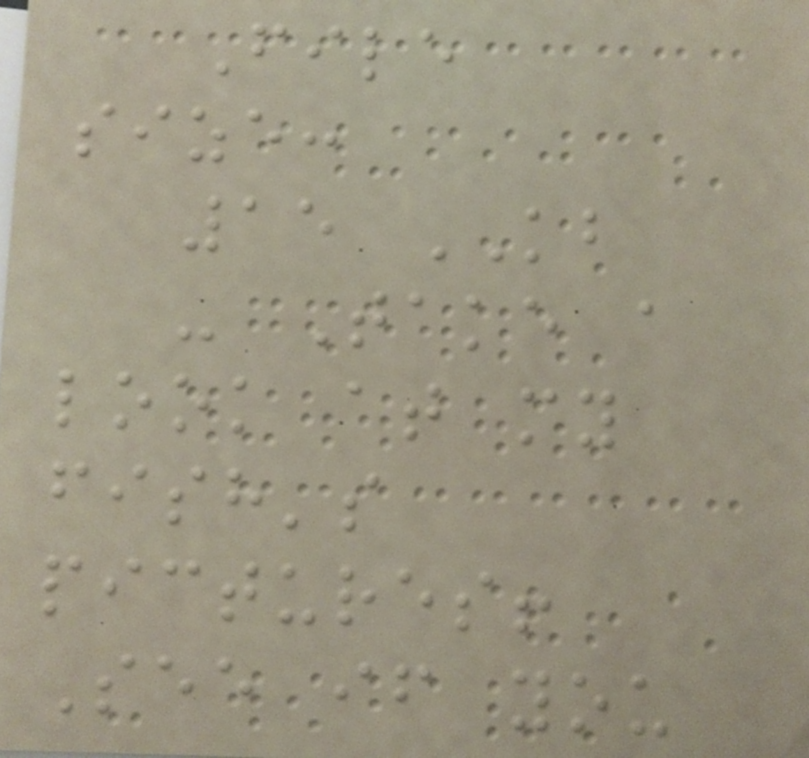File
size:
15 KB
- Take a
look at my
fish's
pictures!
See if you
